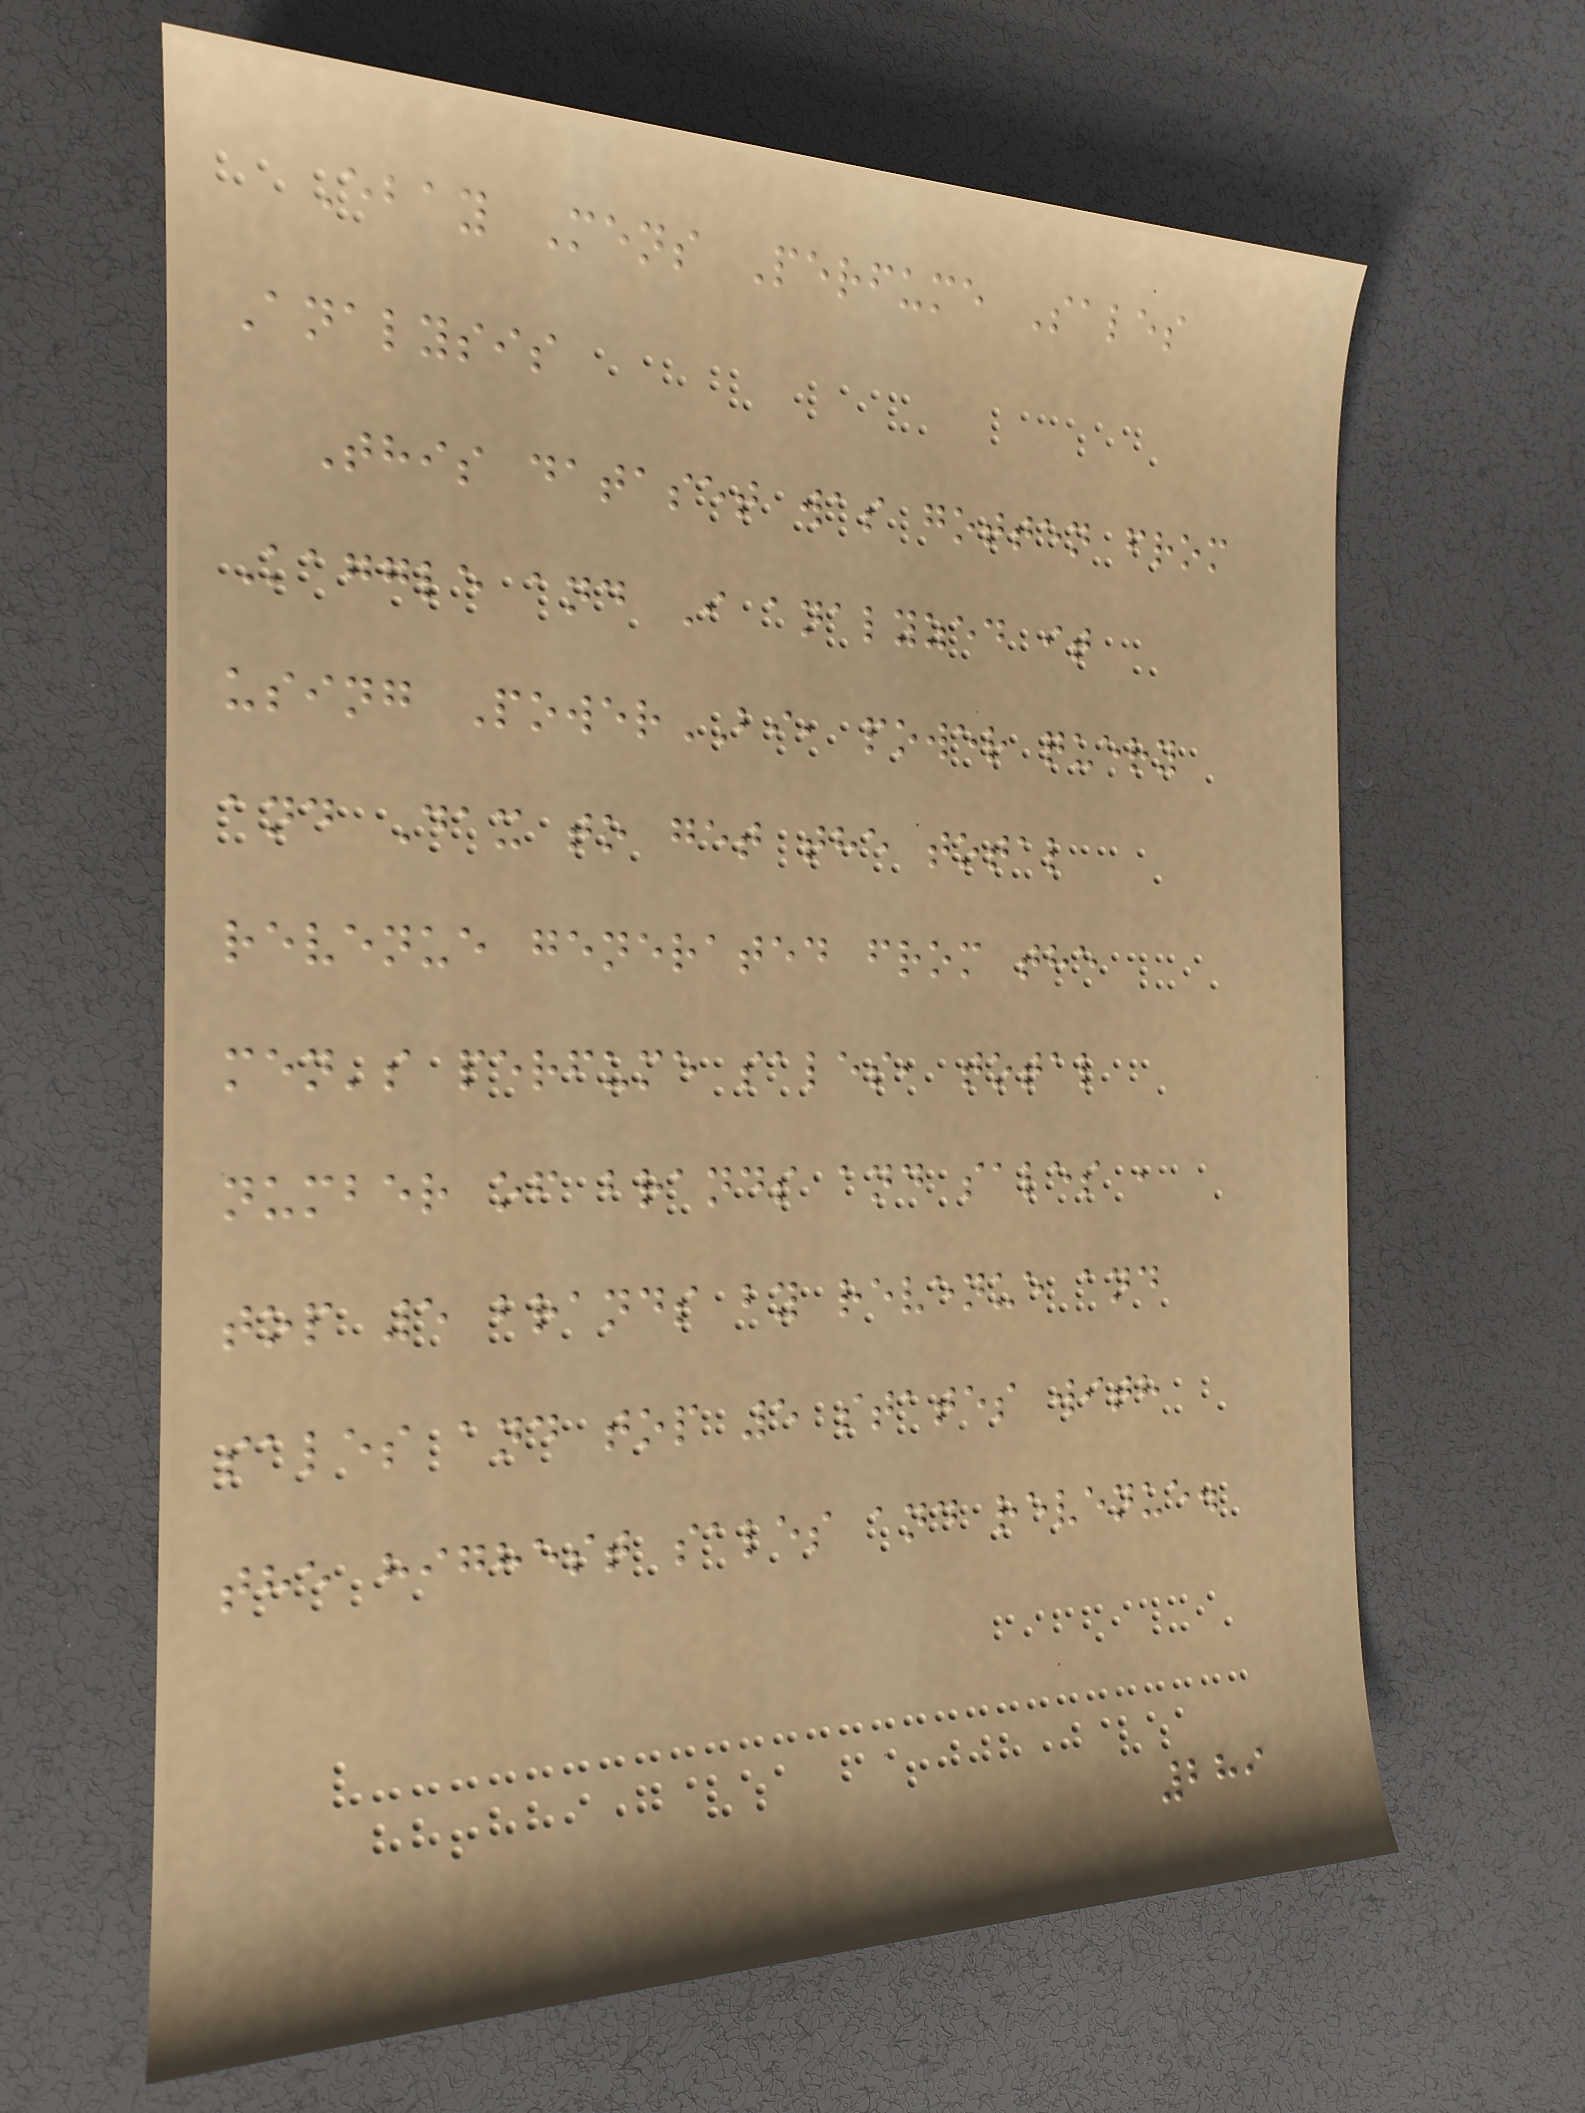Ebay Mens Perfume Sales
Analysis
This dataset was gotten from
Kaggle and I analyzed it
using PowerBI, power query
and Dax to get the total
revenue generated from the
men's perfume sales, total
number of brands and sales ,
top 5 brands by revenue and
sales and top 5 states with
the highest sales and revenue.
289
